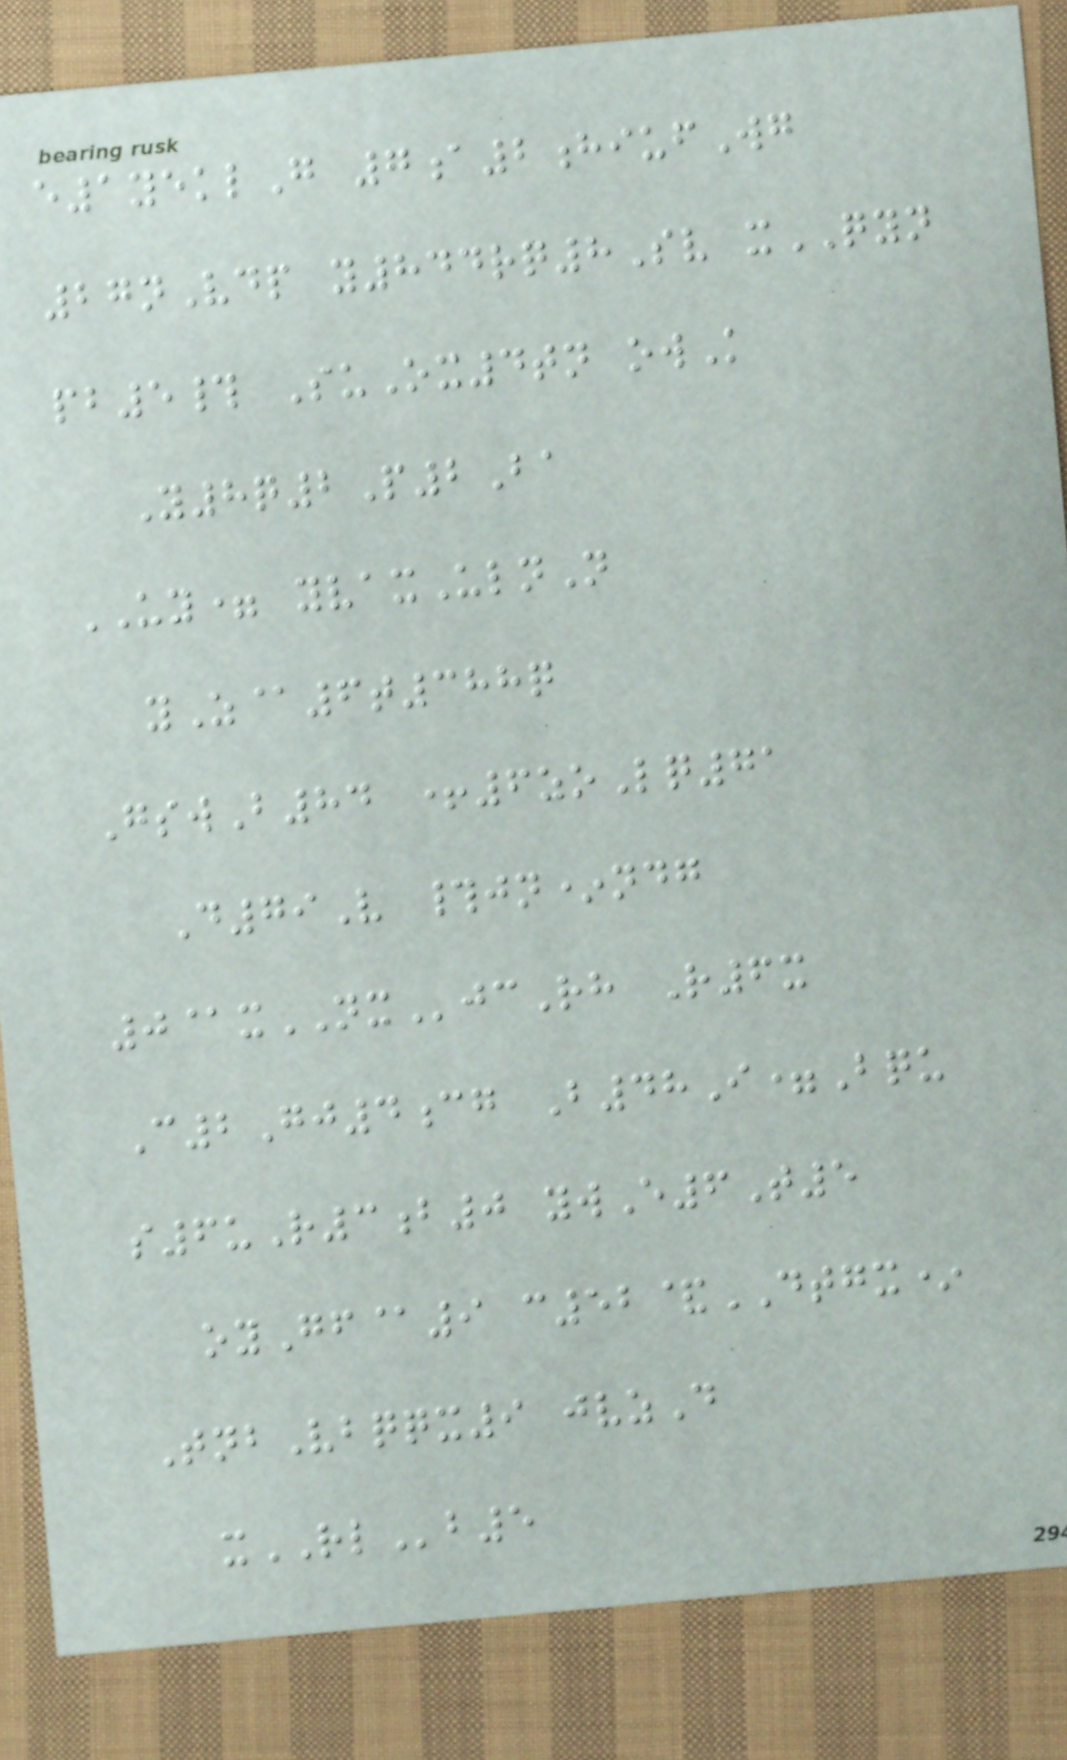e1yeklG 7a2hiufWg
27nVdp y844rq8Sv xQYN
pb5# SuOx4tn owK
Y8q2P2Ba
UY= yvaxUlnN
yZ@6t388q
GswB84 +6zoLq71
D79V #jn*ndg
0@xNXjcRh R6x
C2Gj4cg B48I=Bqu
s6uR3b0 ywE6T5
oyGf@9 c52&DTGX*
TnbVbqqx9 jvzD
xRLb5
